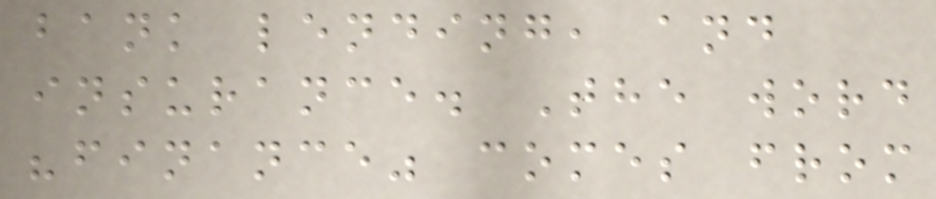bank lending, and
insurance. The word
"finance" comes from
